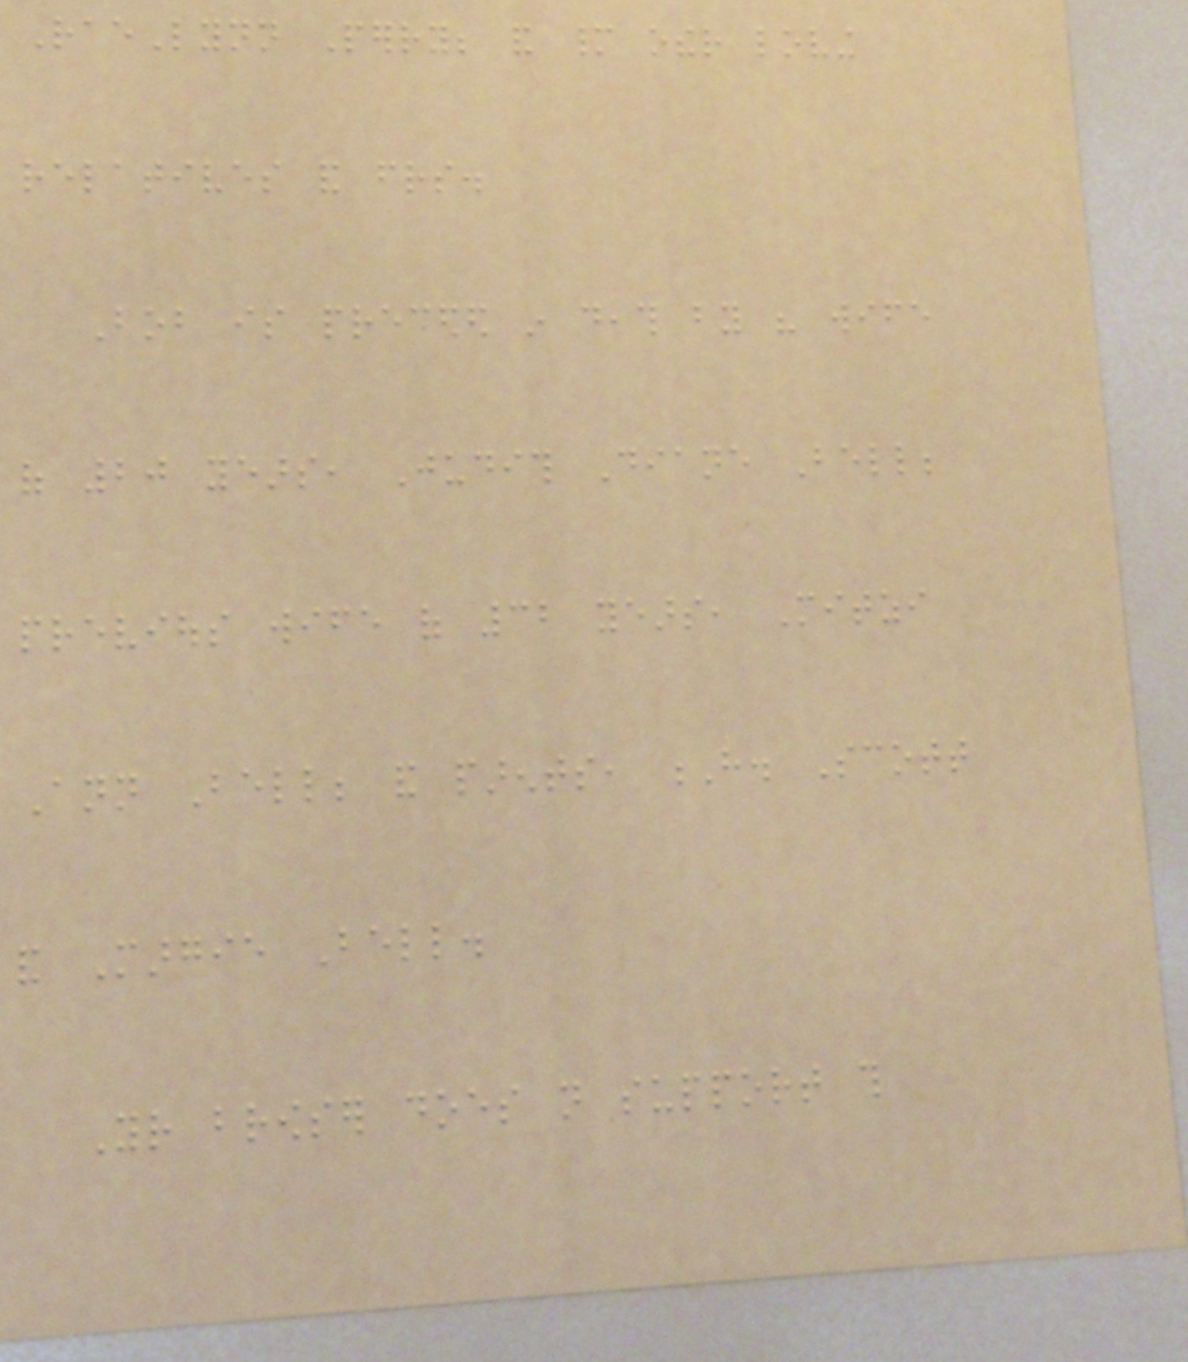RaeLynn Perry; and many other loving
relatives and friends.
Bob is preceded in death by his wife
of 20 years, Judith Diane Bell;
previous wife of 32 years, Mitzi
Ann Bell; and parents, H. Scott
and Margie Bell.
Your browser does not support this
